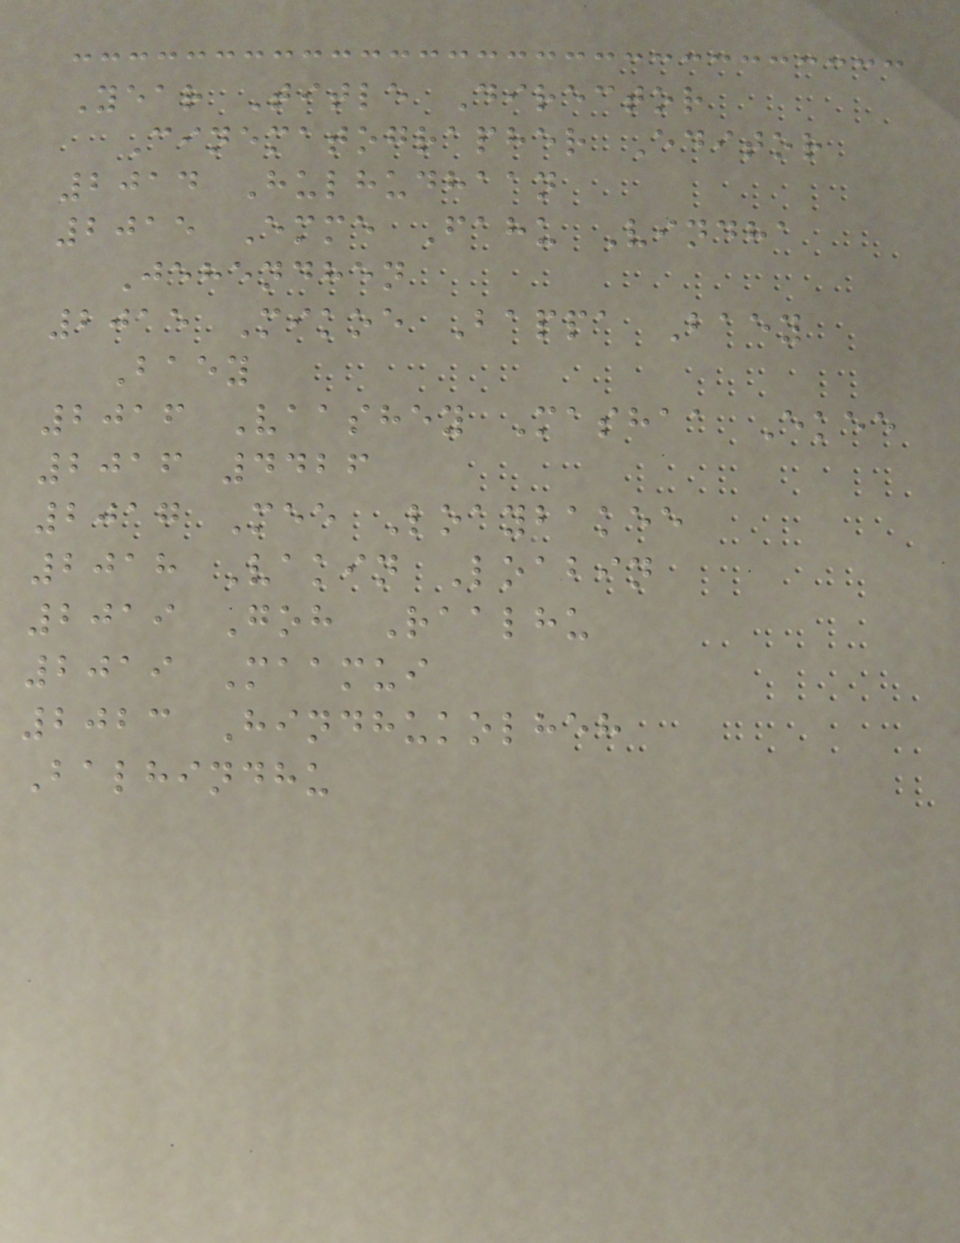Year Title Director
Cinematographer Editor
2014 Hulhudhaan
2015 Emme Fahu Vindha
Jehendhen
2015 Mikoe Bappa Baey
Baey
2016 Vaashey Mashaa Ekee
2016 4426
2017 Mee Loaybakee
2018 Vakin Loabin
2019 Goh Raalhu
2019 Maamui
2023 Hindhukolheh
Balhindhu
